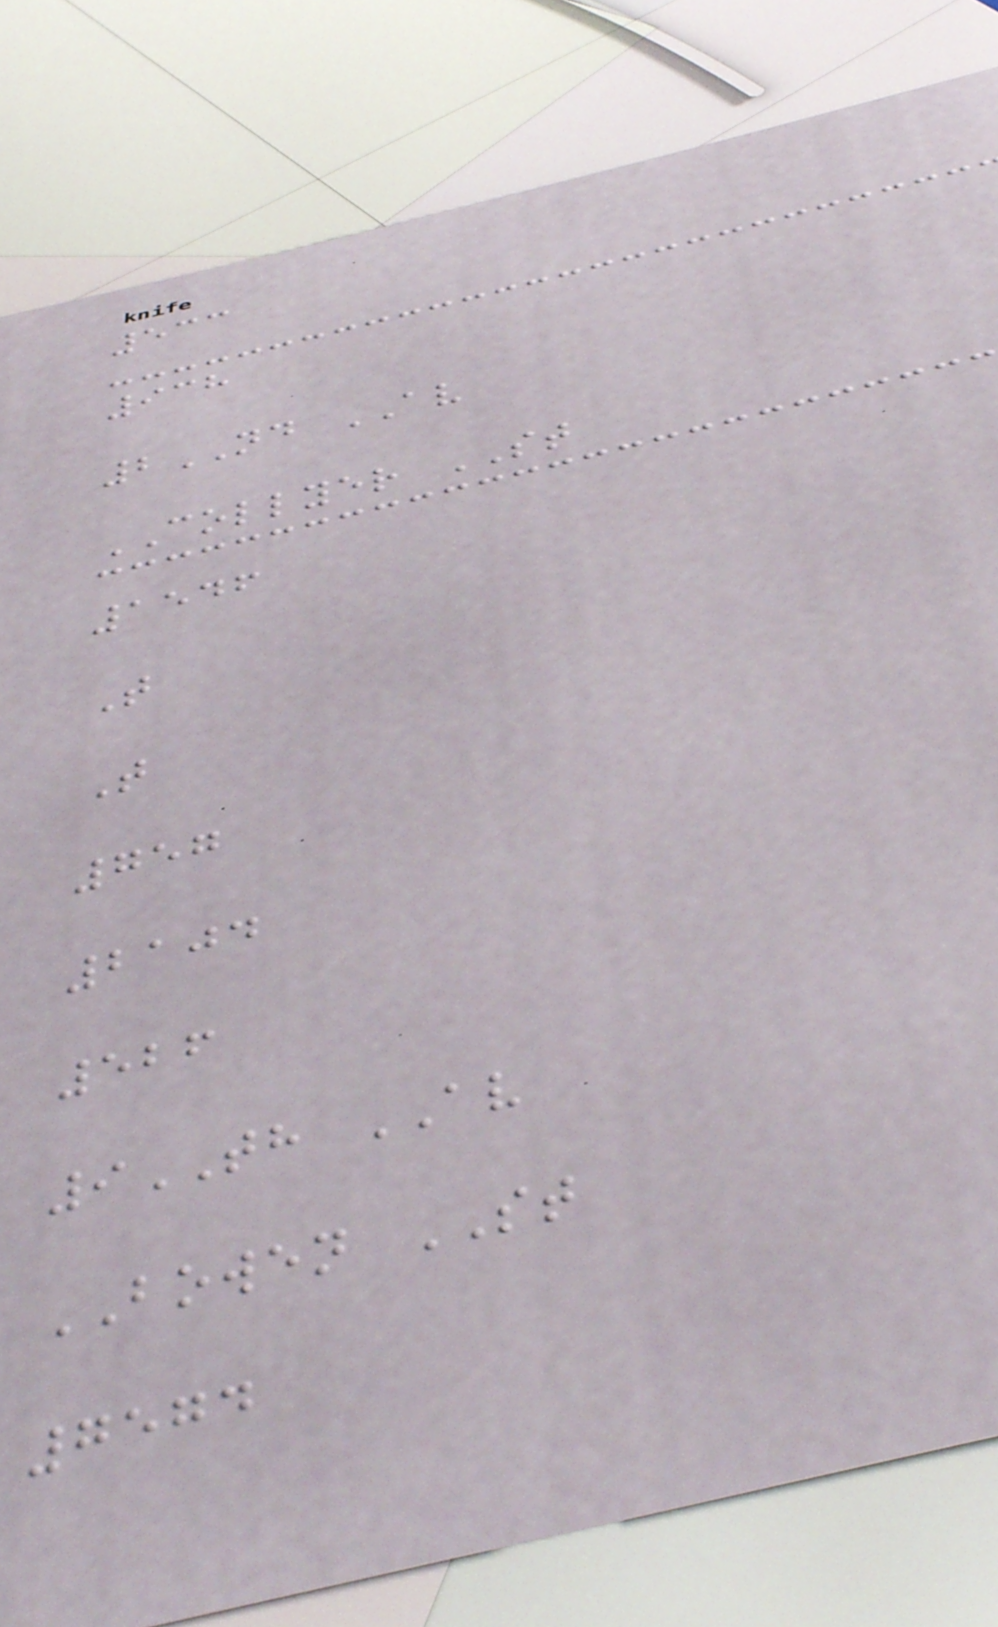533
938
2ND AV
COLLYER ST
1546
T
T
757
2104
526
9TH AV
BOWEN ST
7574
